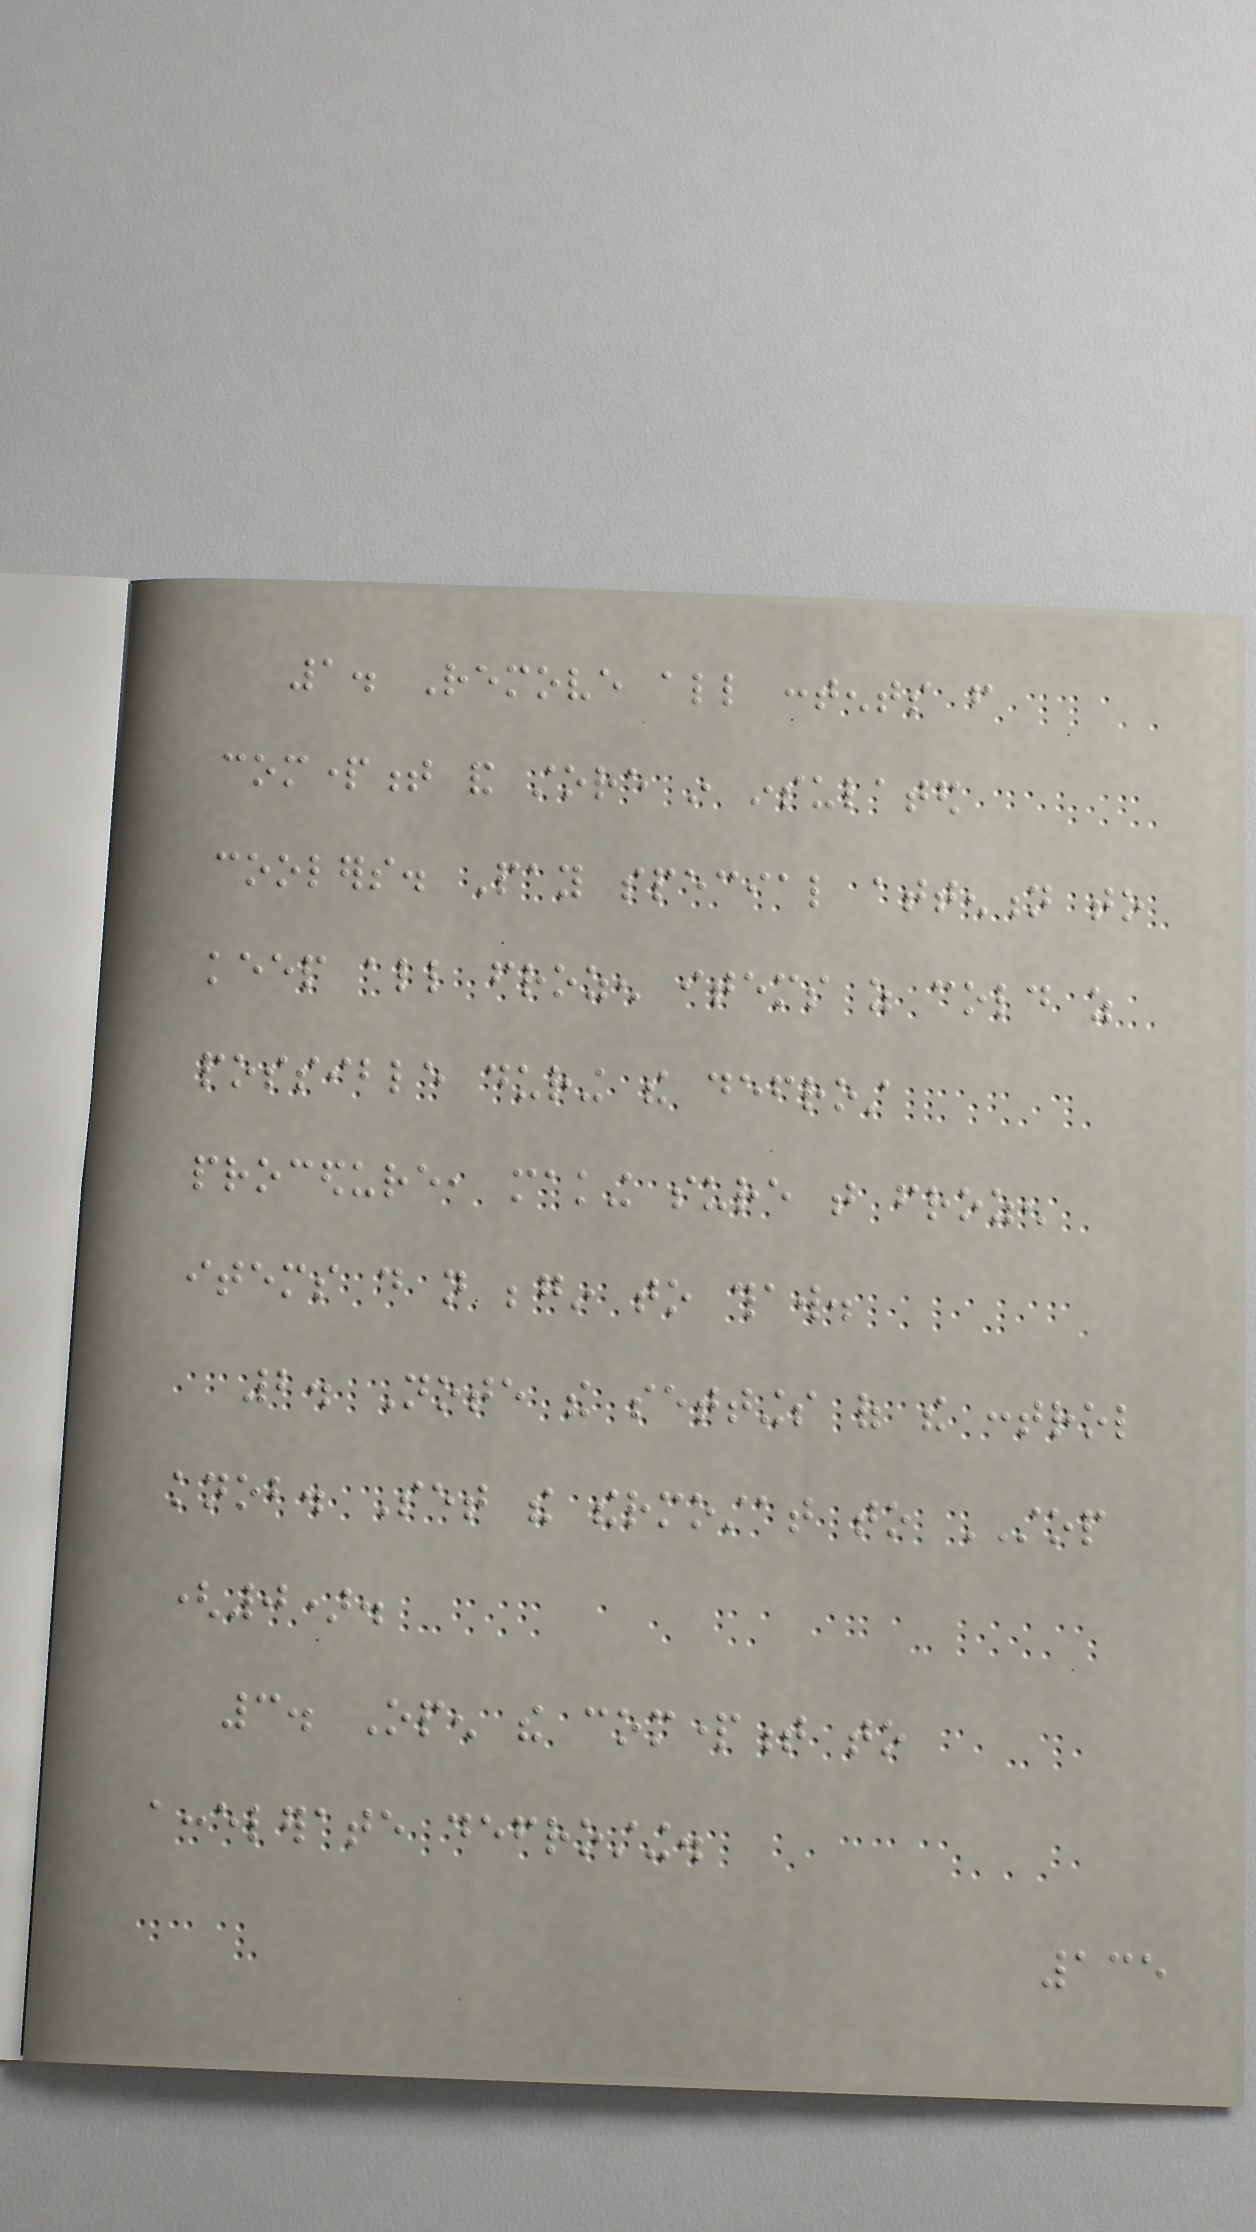1. Remove all contents from
compartment and store in insulated
coolers. Pay special attention to
keep all frozen items as cold as
possible during the defrost
procedure, making sure that frozen
items do not begin to thaw.
2. Note the settings of the control
knob. Set the thermostat to STOP
(0).
3. Open the compartment to
accelerate defrosting.
135
